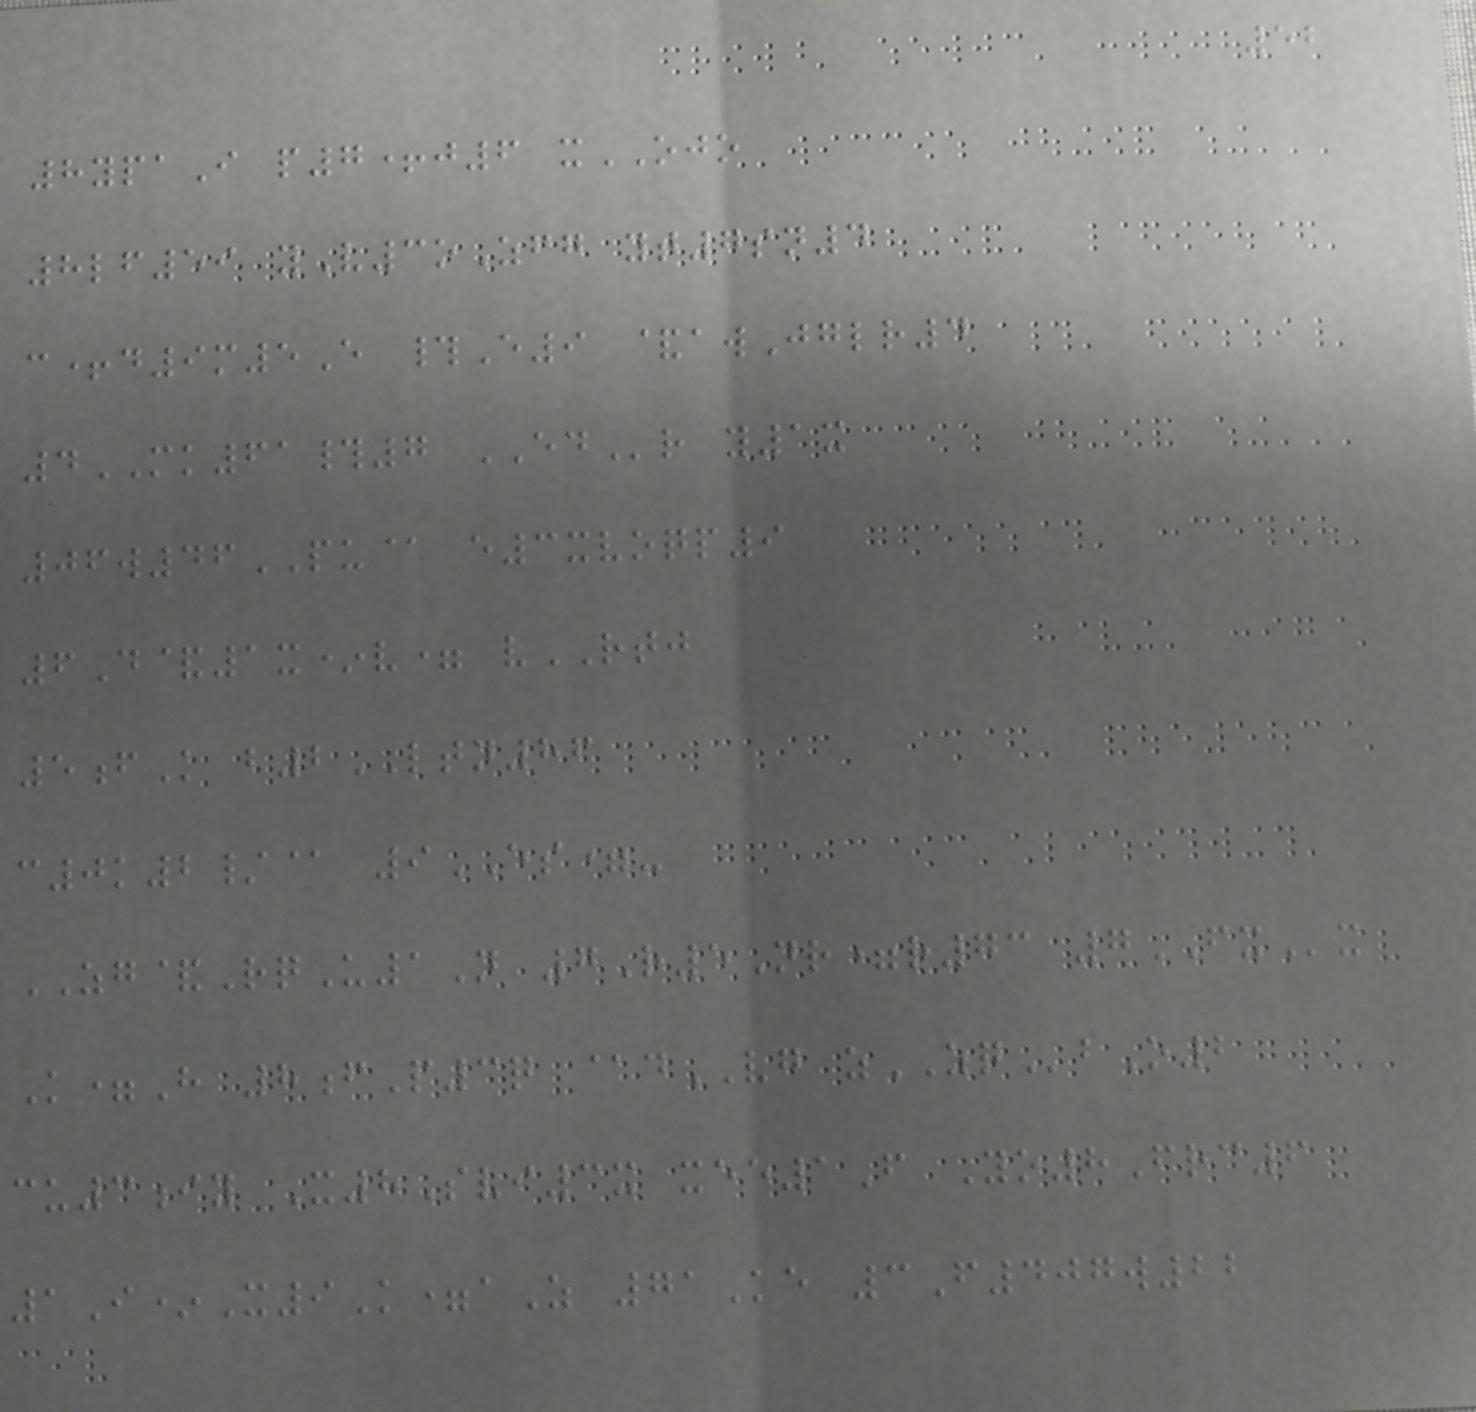52
8ypaI p7+j6 xOJO
8lf59 yV3oZfg yt7sn4
c+d9m5E #E9 &awJglr4
4MK61#7 EDr y1x
06w46PU@ e3xvoqp9
6D&1x*v= vRTJ
5fK b2LTN86
c0k2/@ 9ES=-
ZG&RqU1N 7R5Nr=r73 7FXx
K=H 8fP3q @dVG zZQbO2
cu3iy X8Svi3x xee1F Yo8Frc6
1I*X9K=aZ 71Ke 3F407w22
